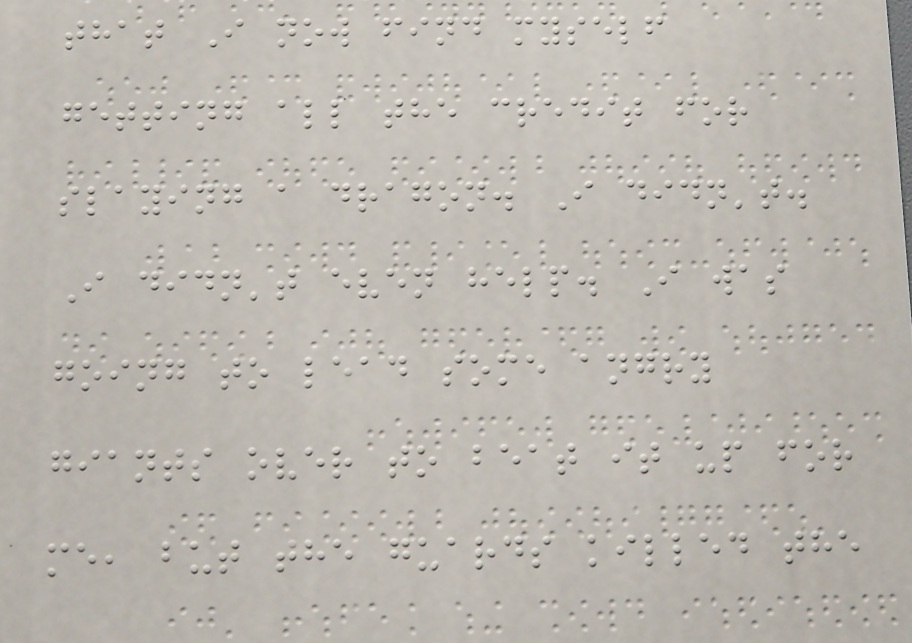that I now find myself
getting all the credit for
slaying a dragon. I didn't.
I didn't even help. I was
going to lead some angry
giants over to beat it up for
me, but the guards killed the
